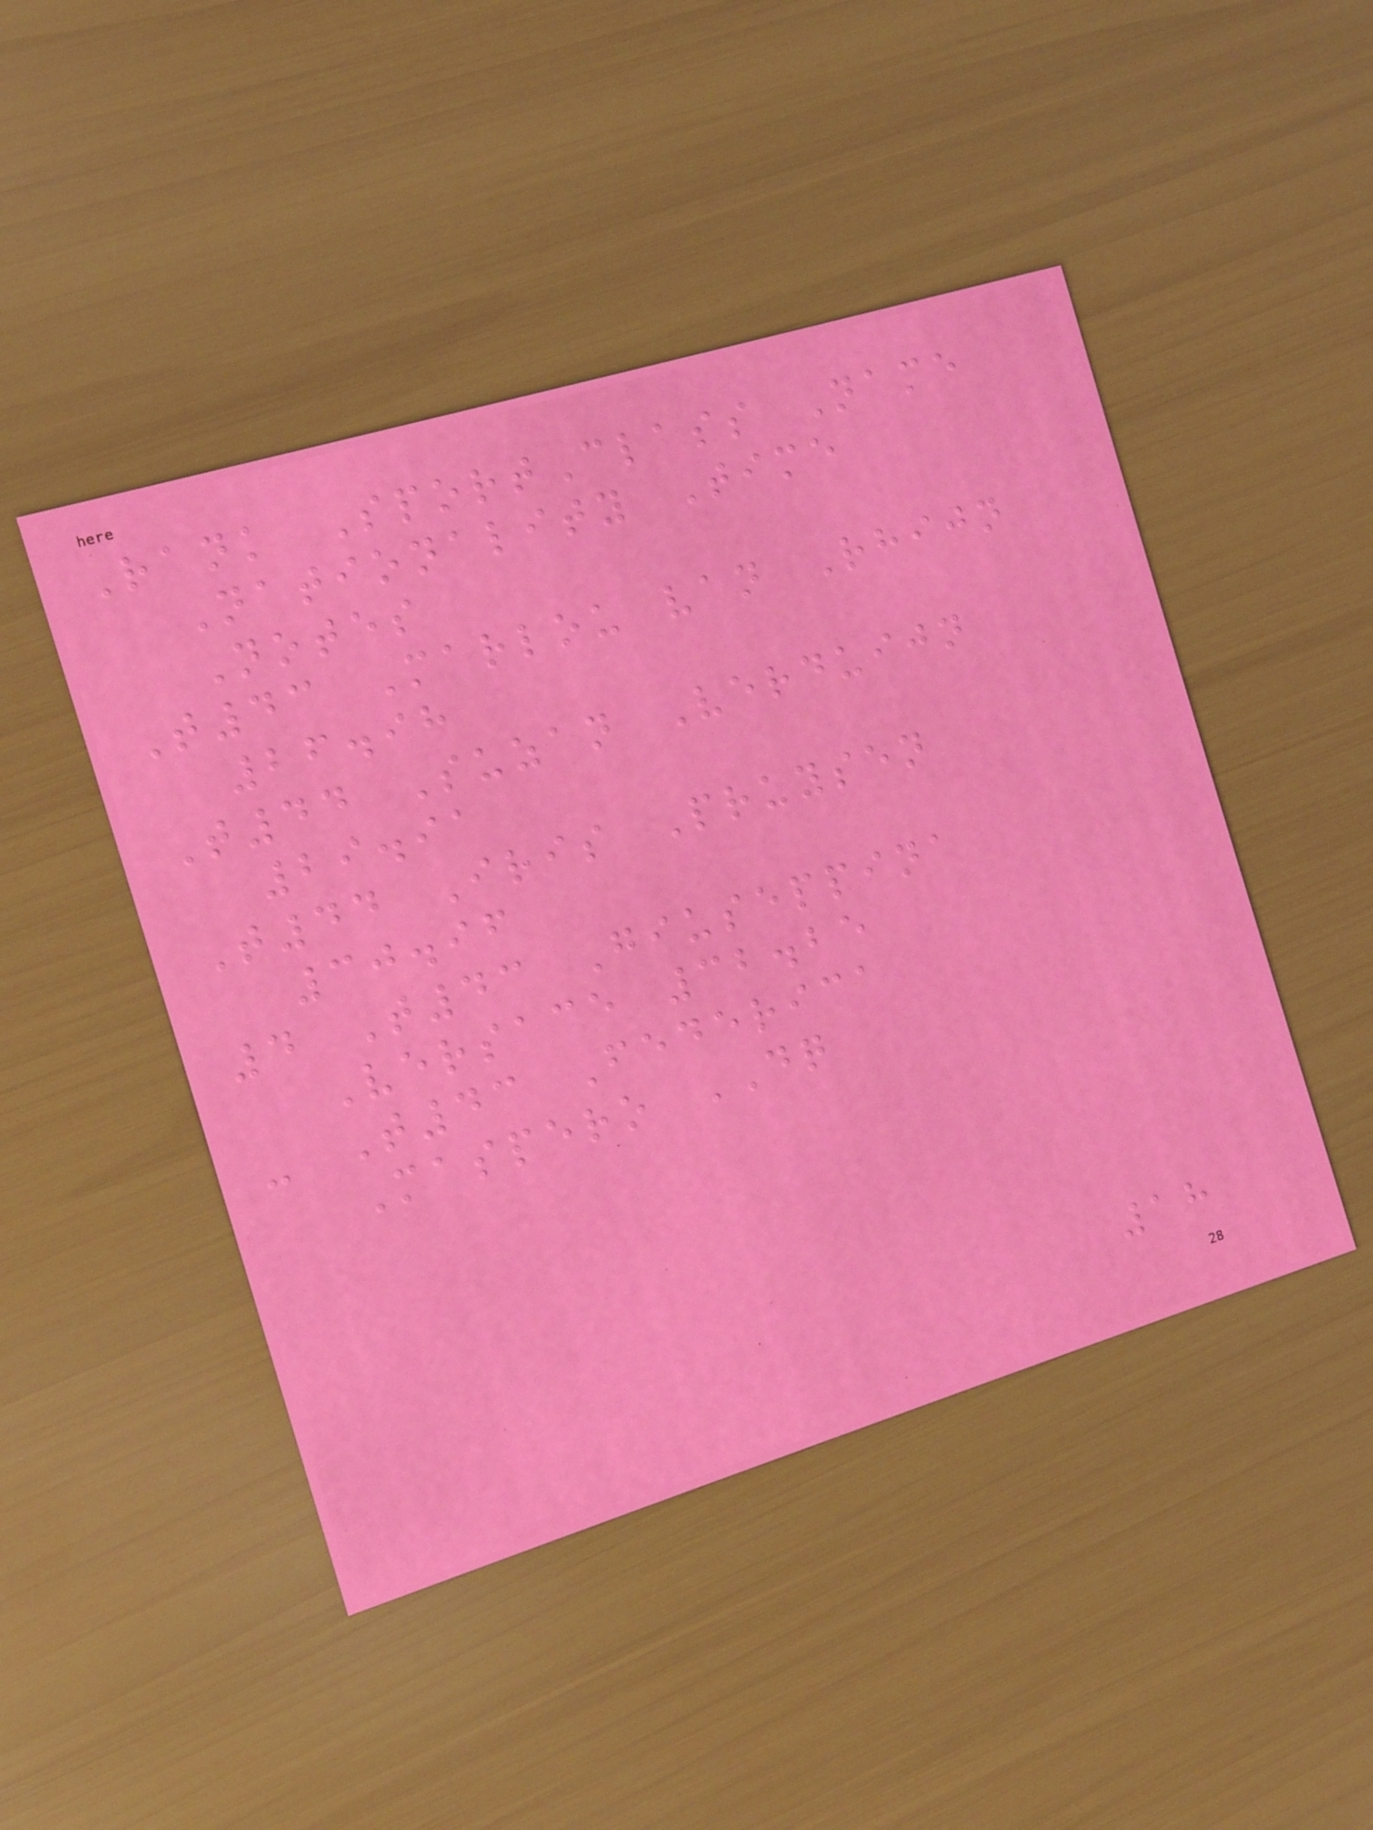Rank SportClass Name
Nationality Time
Notes
T43 Marlou van Rhijn
26.98
T44 Suzan Verduijn
29.91
T44 Iris Pruysen
30.96
4 T43 Giuseppina
Versace 32.25
- T43 Federica
Maspero DQ
18
